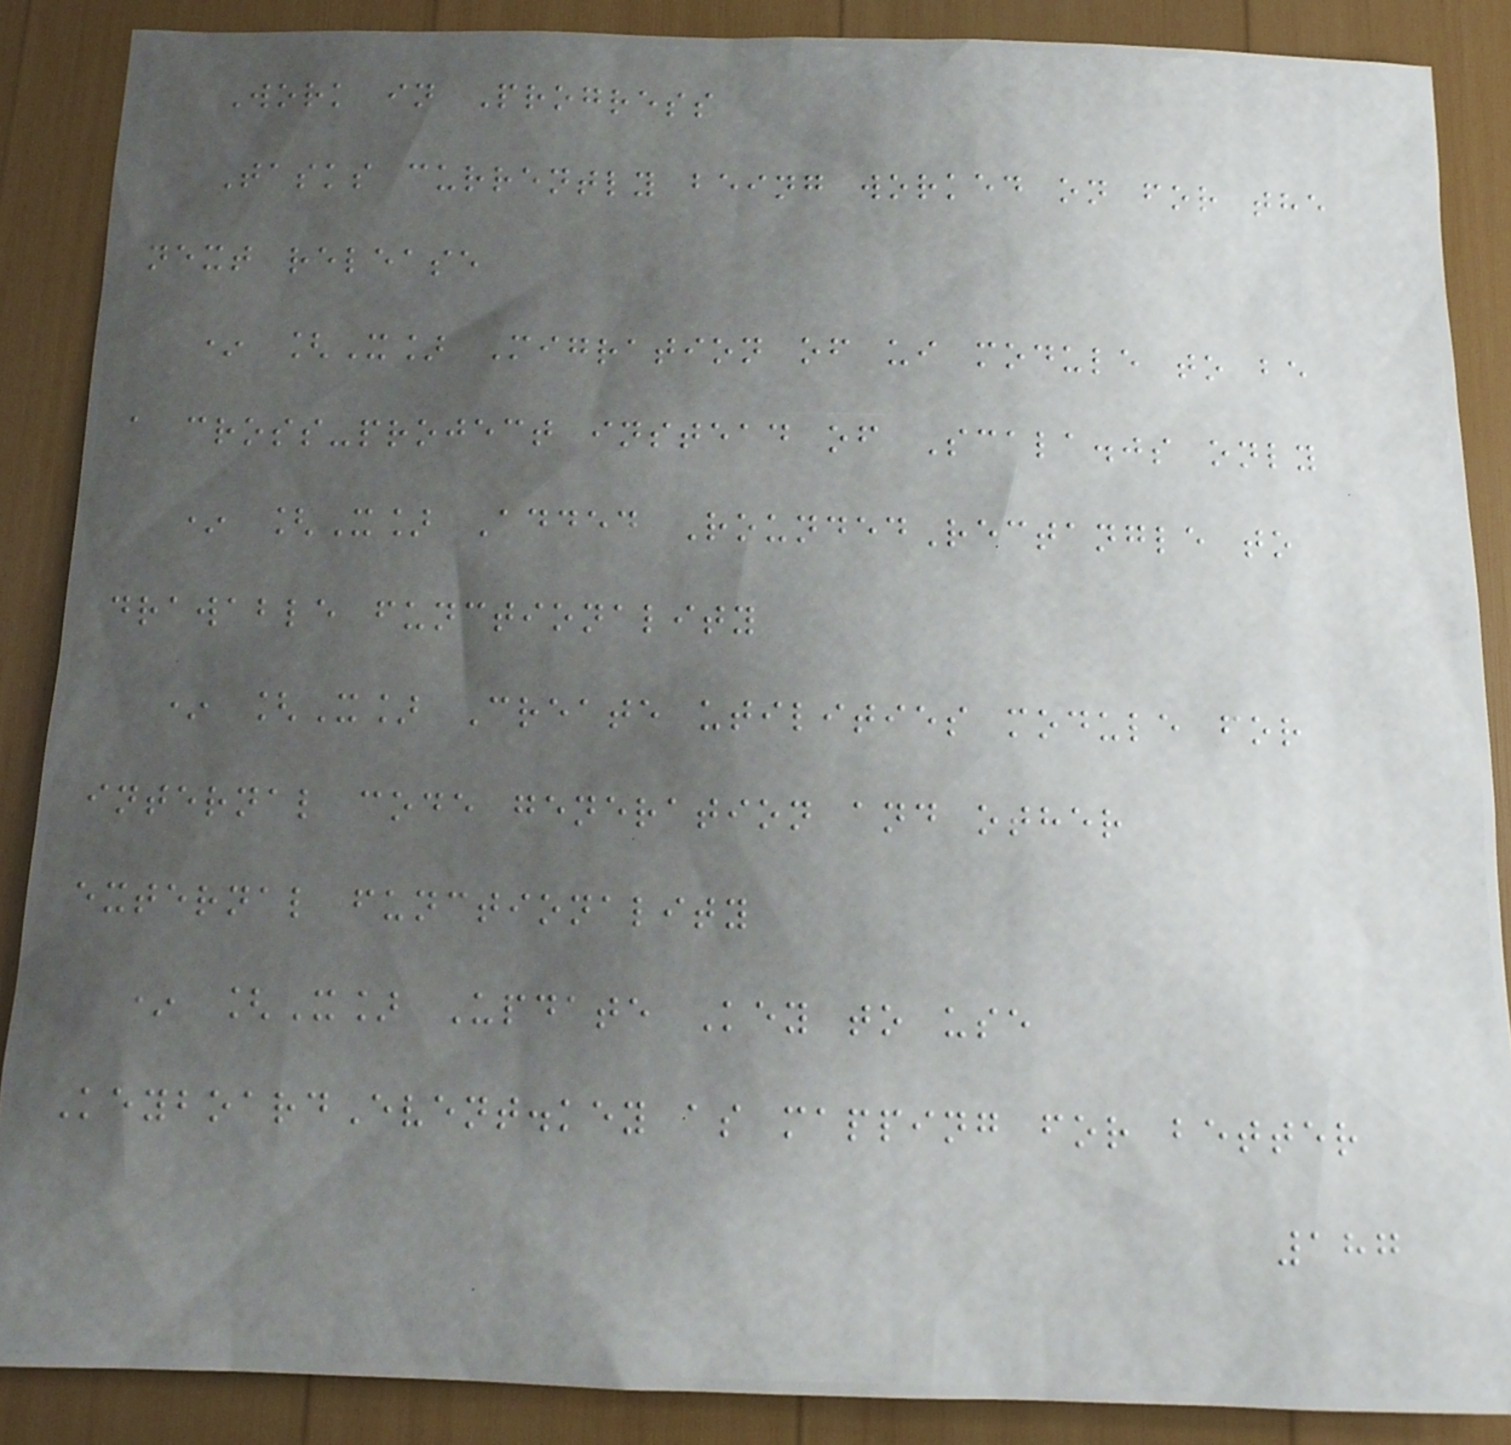Work in Progress
Tasks currently being worked on for the
next release
* [X] Migration of ui module to be
a cross-project instead of Scala.js only
* [X] Added RoundedRectangle to
drawable functionality
* [X] Create utilities module for
internal code generation and other
external functionality
* [X] Update Key to use
KeyboardEvent.key as mapping for better
187
